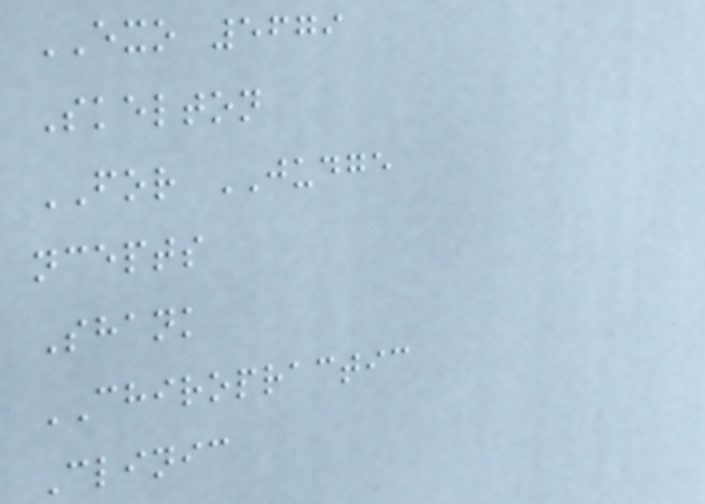EXO 5679
Skelton
FOR JUDGE
ncepts
Shank
CHIROPRACTIC
Clinic
